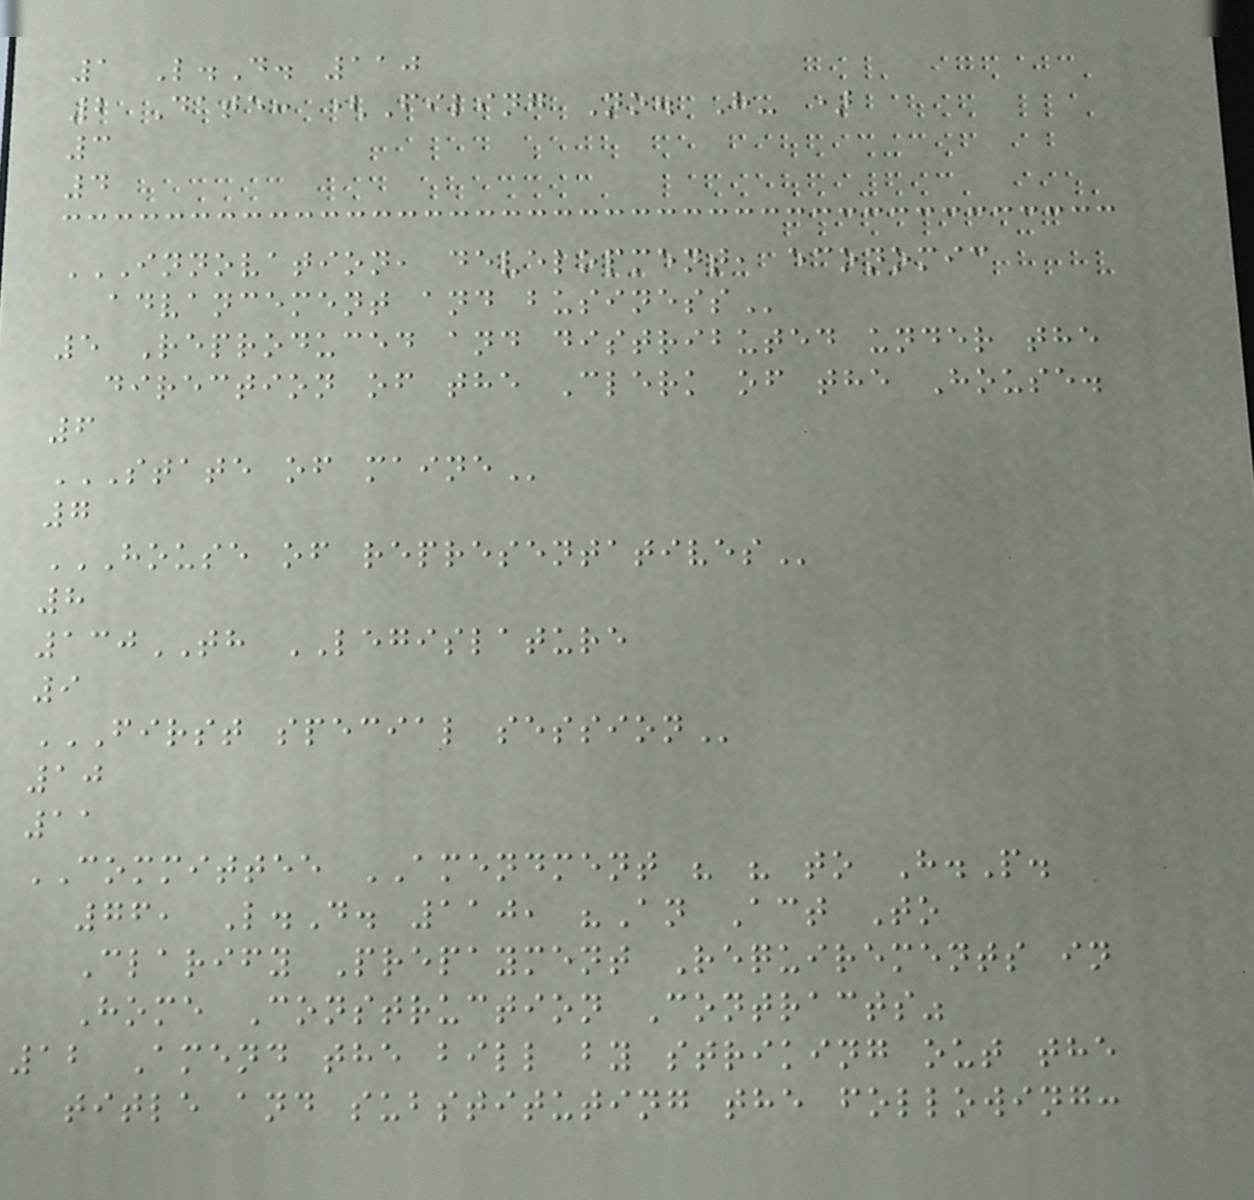1 L.D. 110
2 Date: (Filing No. H- )
3
4
INNOVATION, DEVELOPMENT, ECONOMIC
ADVANCEMENT AND BUSINESS
5 Reproduced and distributed under the
direction of the Clerk of the House.
6
STATE OF MAINE
7
HOUSE OF REPRESENTATIVES
8
130TH LEGISLATURE
9
FIRST SPECIAL SESSION
10
11
COMMITTEE AMENDMENT " " to H.P.
76, L.D. 110, "An Act To
Clarify Prepayment Requirements in
Home Construction Contracts"
12 Amend the bill by striking out the
title and substituting the following:
